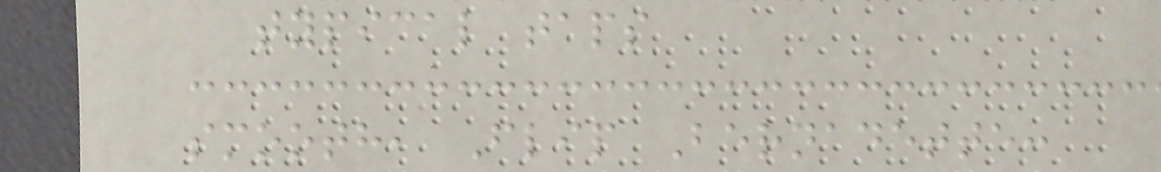typical taps
smooth, Flip Bernadette:
